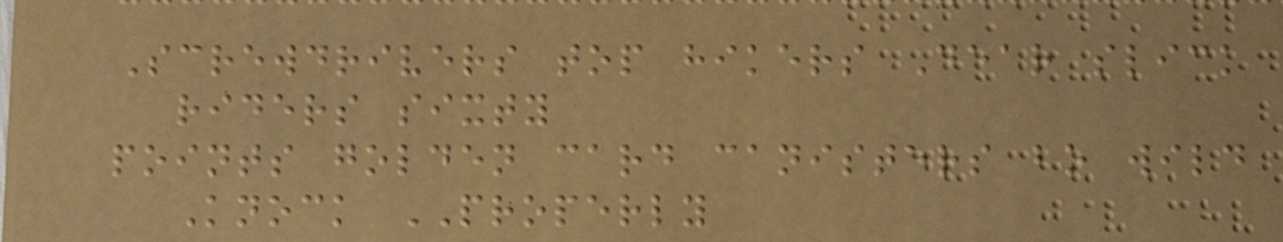Screwdrivers top hikers Dear slick
riders sixty
points golden card canisters bo wild
Knock PROPERLY
